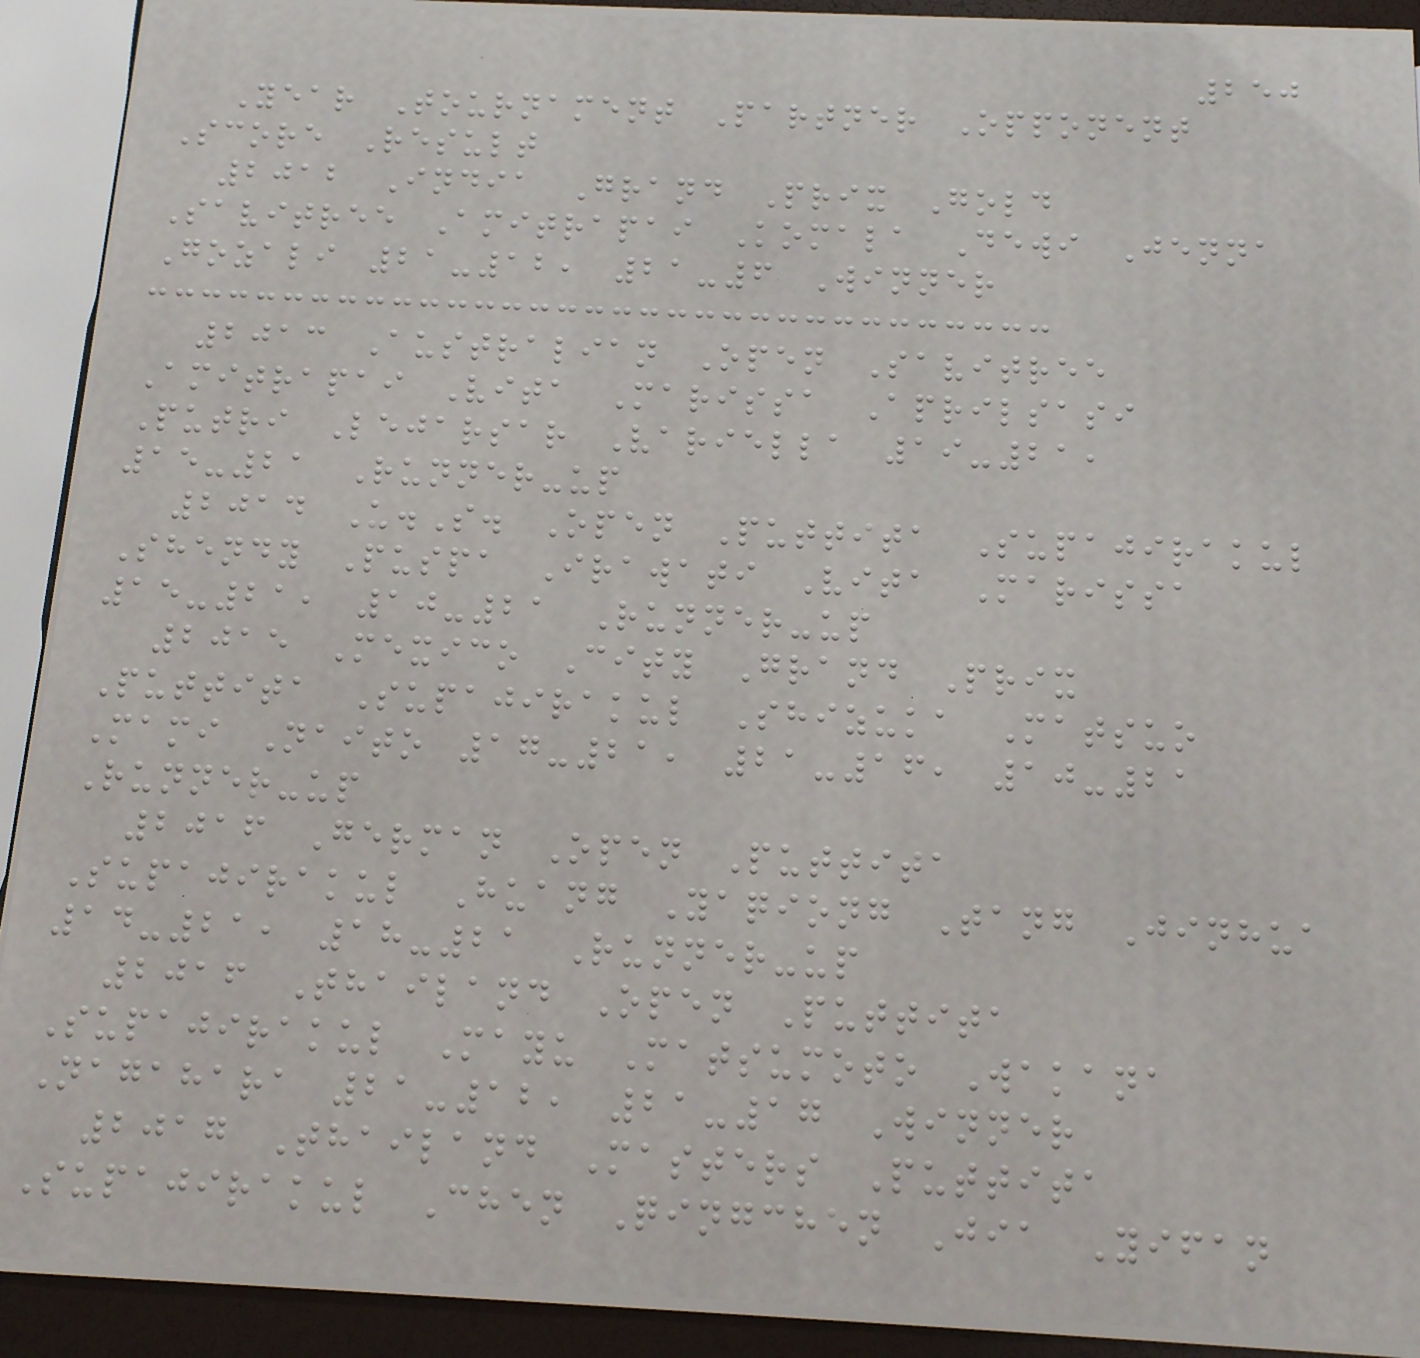250
Year Tournament Partner Opponent
Score Result
2012 India Grand Prix Gold
Savitree Amitrapai Komala Dewi Jenna
Gozali 21-12, 21-6 Winner
2013 Australian Open Savitree
Amitrapai Vita Marissa Aprilsasi
Putri Lejarsar Variella 19-21,
15-21 Runner-up
2014 U.S. Open Puttita Supajirakul
Shendy Puspa Irawati Vita Marissa
15-21, 10-21 Runner-up
2015 Mexico City Grand Prix
Puttita Supajirakul Shizuka Matsuo
Mami Naito 17-21, 21-16, 10-21
Runner-up
2016 German Open Puttita
Supajirakul Huang Yaqiong Tang Jinhua
14-21, 18-21 Runner-up
2016 Thailand Open Puttita
Supajirakul Mayu Matsumoto Wakana
Nagahara 21-12, 21-17 Winner
2017 Thailand Masters Puttita
Supajirakul Chen Qingchen Jia Yifan
